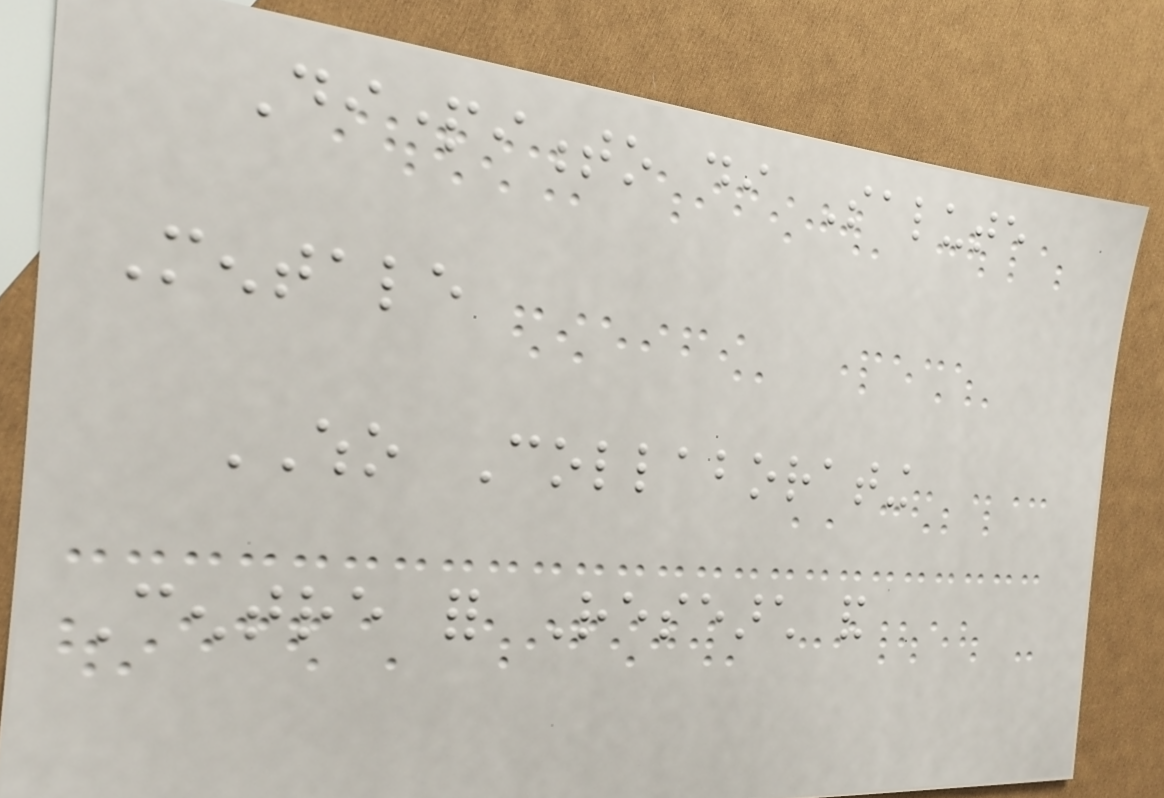Dipartimento di Salute
Mentale
WHO Collaborating
Centre for Research and
